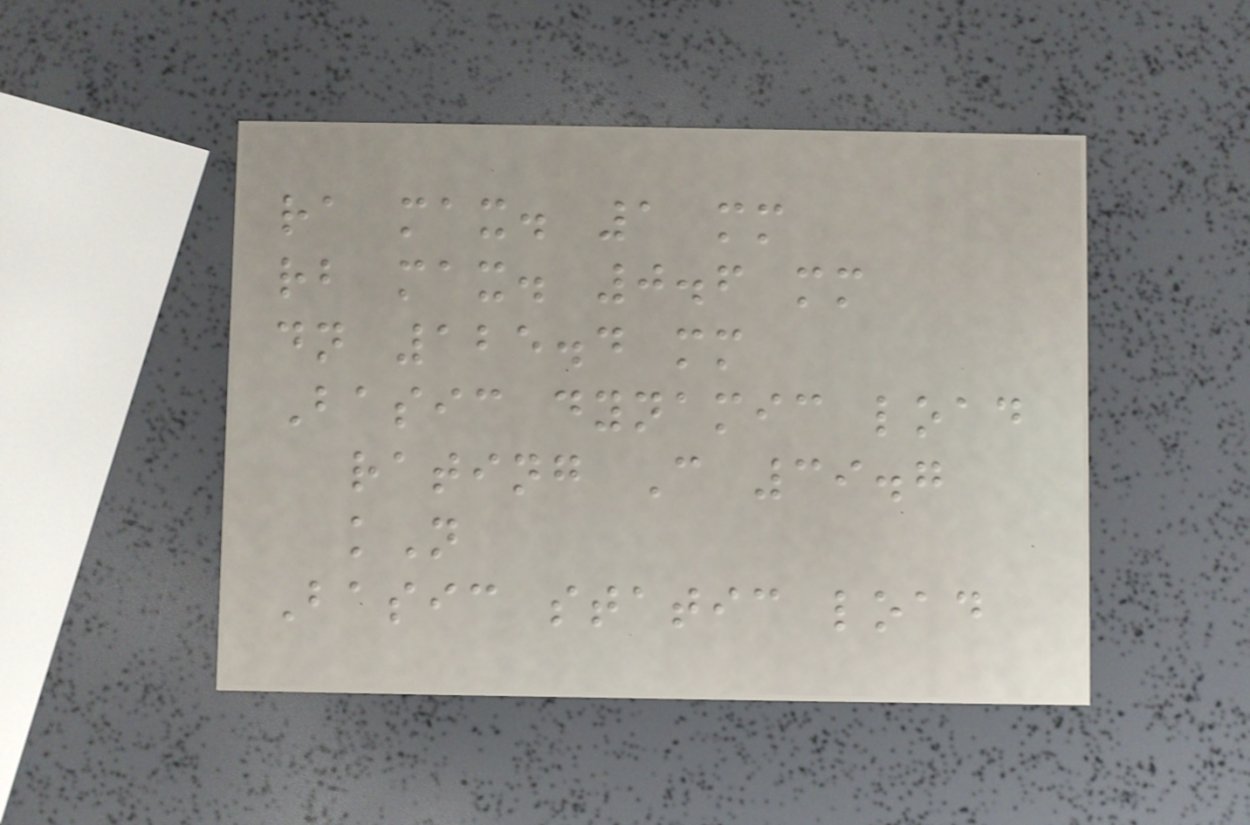ra max. 1 mm
rb max. 0.6 mm
dn 125.4 mm
Basic dynamic load
rating C 39.7
kN
Basic static load
